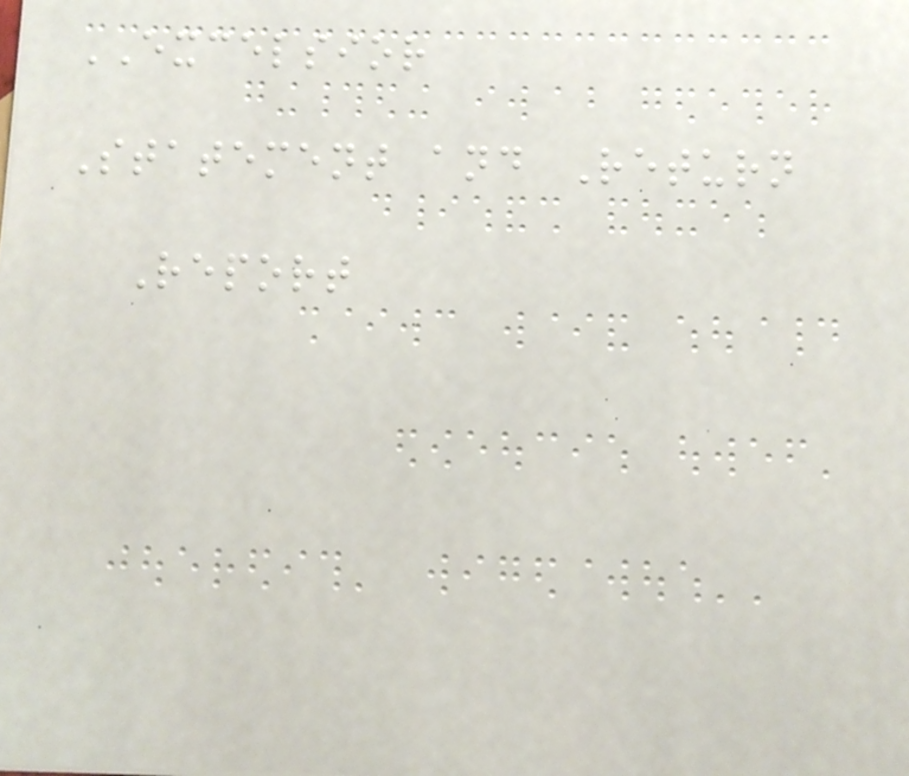EXCELSIOR
Statement and Return
Report
